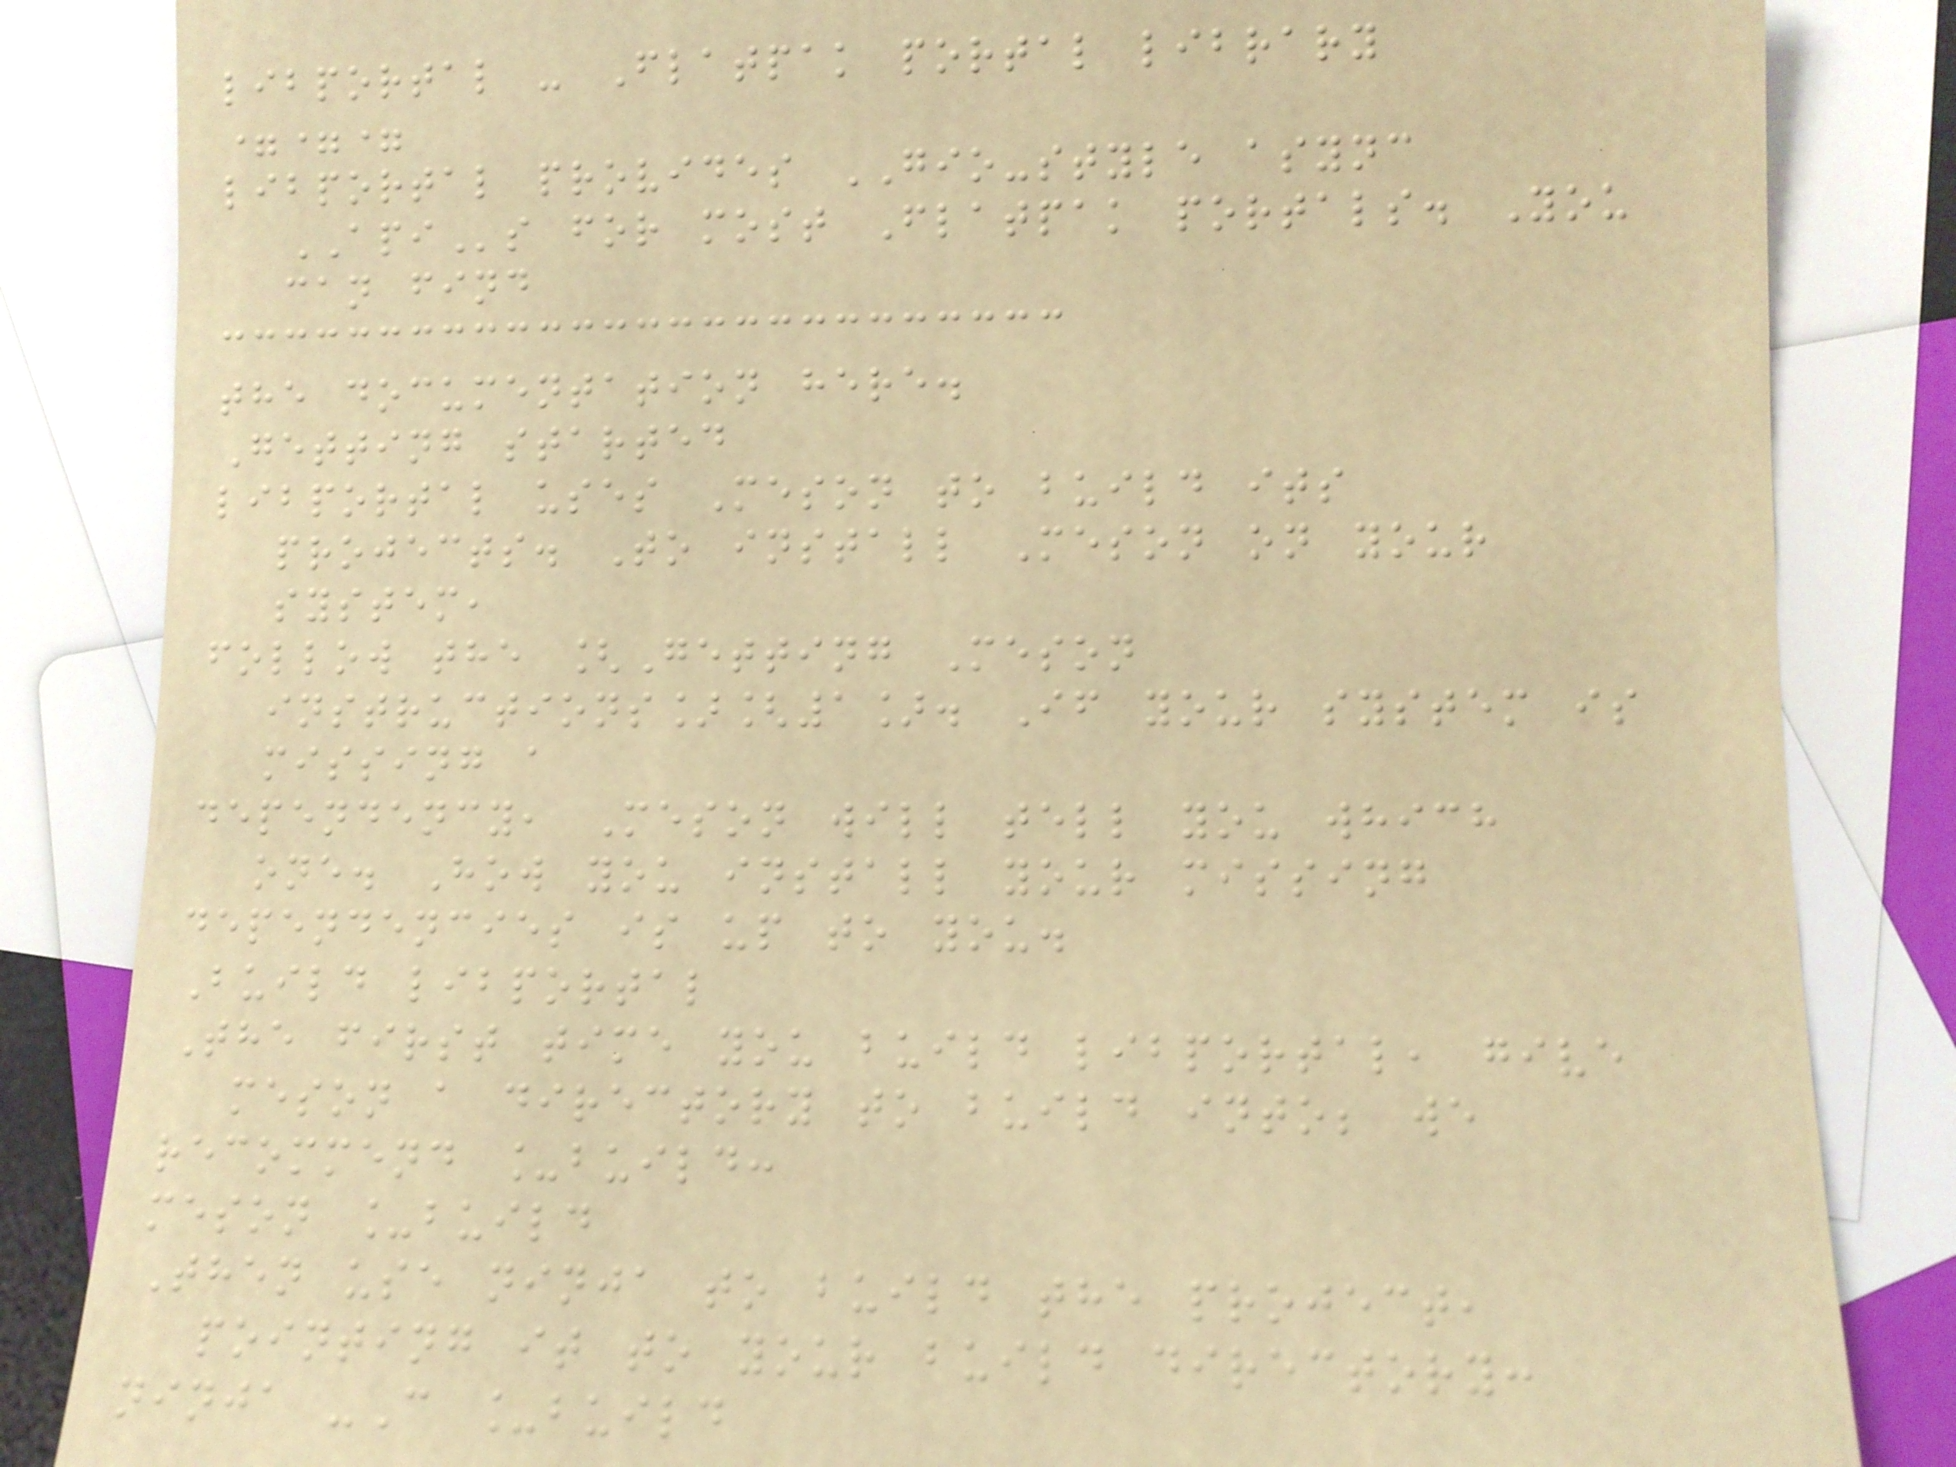libportal - Flatpak portal library
===
libportal provides GIO-style async
APIs for most Flatpak portals. You
can find
the documentation here.
Getting started
libportal uses Meson to build its
projects. To install Meson on your
system,
follow the [Getting Meson
instructions][1]. If your system is
missing a
dependency, Meson will tell you which
one. How you install your missing
dependencies is up to you.
Build libportal
The first time you build libportal, give
meson a directory to build into; we
recommend _build:
meson _build
Then use ninja to build the project,
pointing it to your build directory:
ninja -C _build
